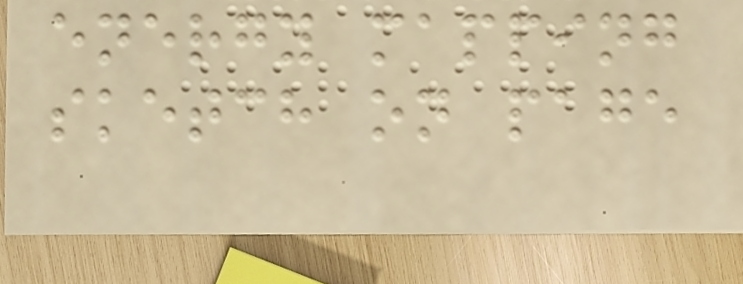energy mapping
sketch on page
